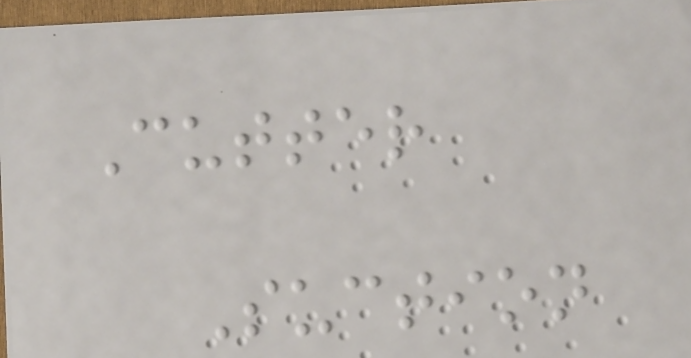Cutter
Suction
